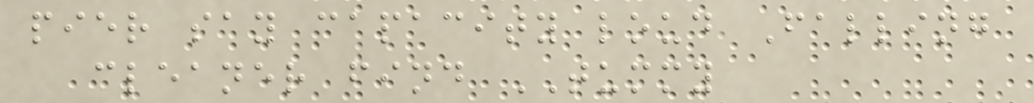pier say capacity loud Falling
cleaner find TUMMY
